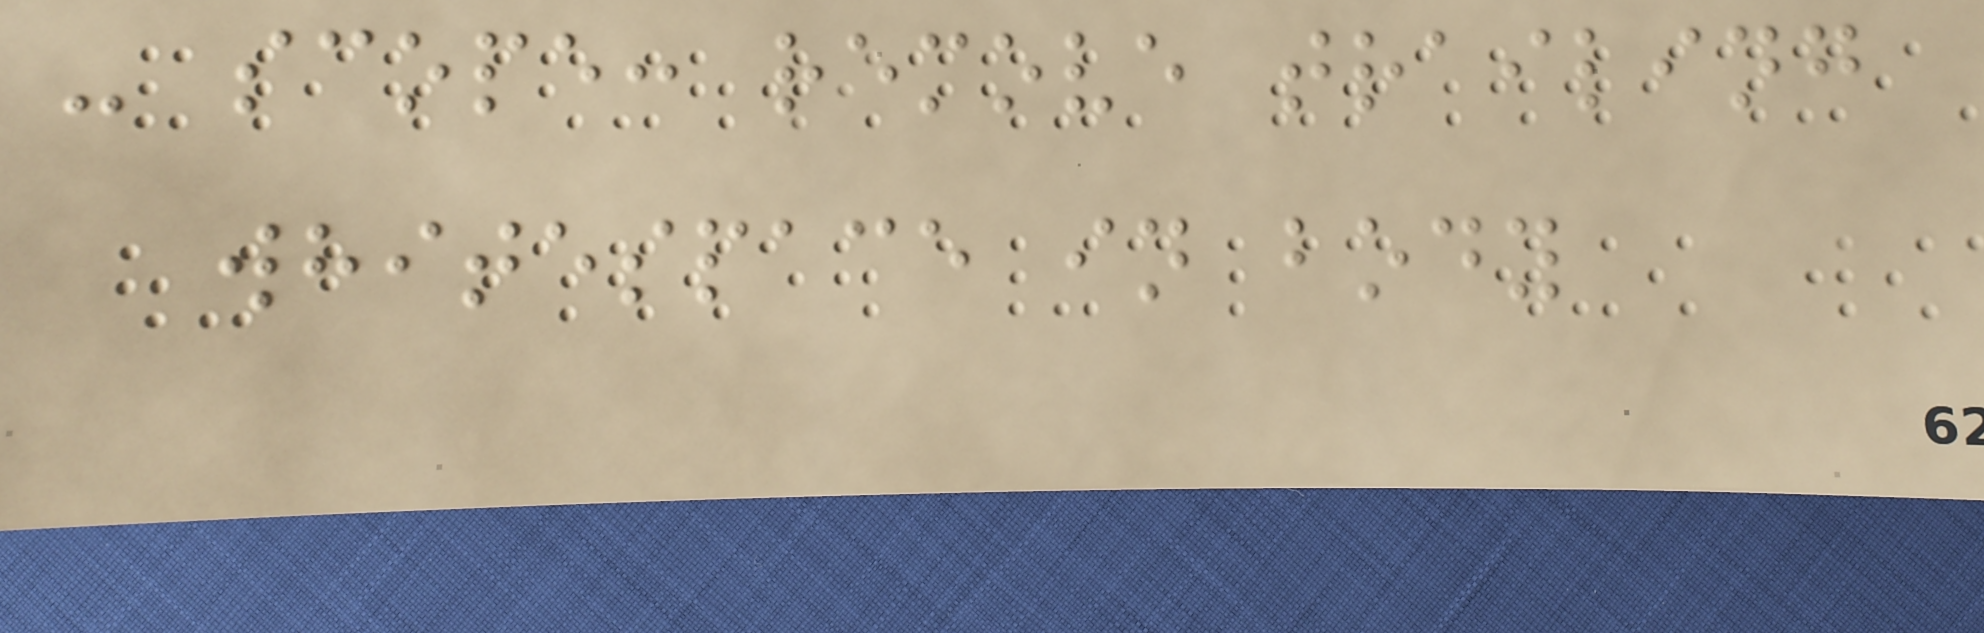- scope: remove trailing
whitespace in body
